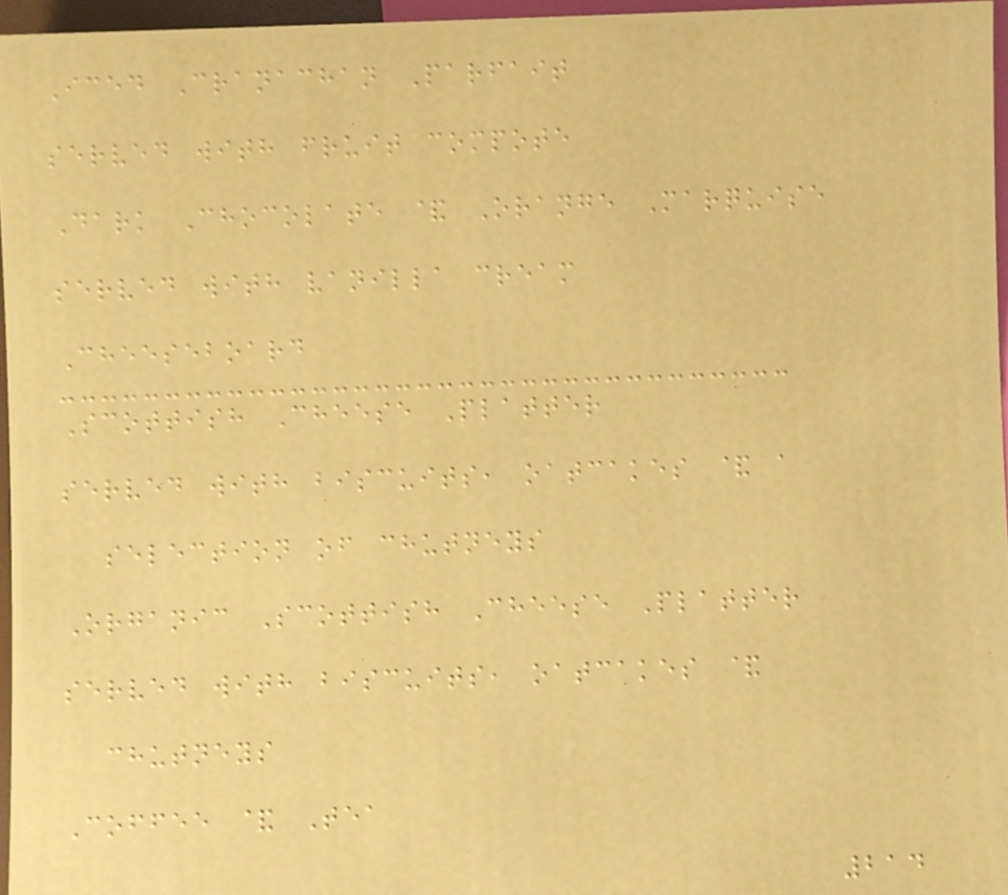Iced Cranachan Parfait
served with fruit compote
Dark Chocolate & Orange Marquise
served with vanilla cream
Cheeseboard
Scottish Cheese Platter
served with biscuits, oatcakes & a
selection of chutneys
Organic Scottish Cheese Platter
served with biscuits, oatcakes &
chutneys
Coffee & Tea
214
